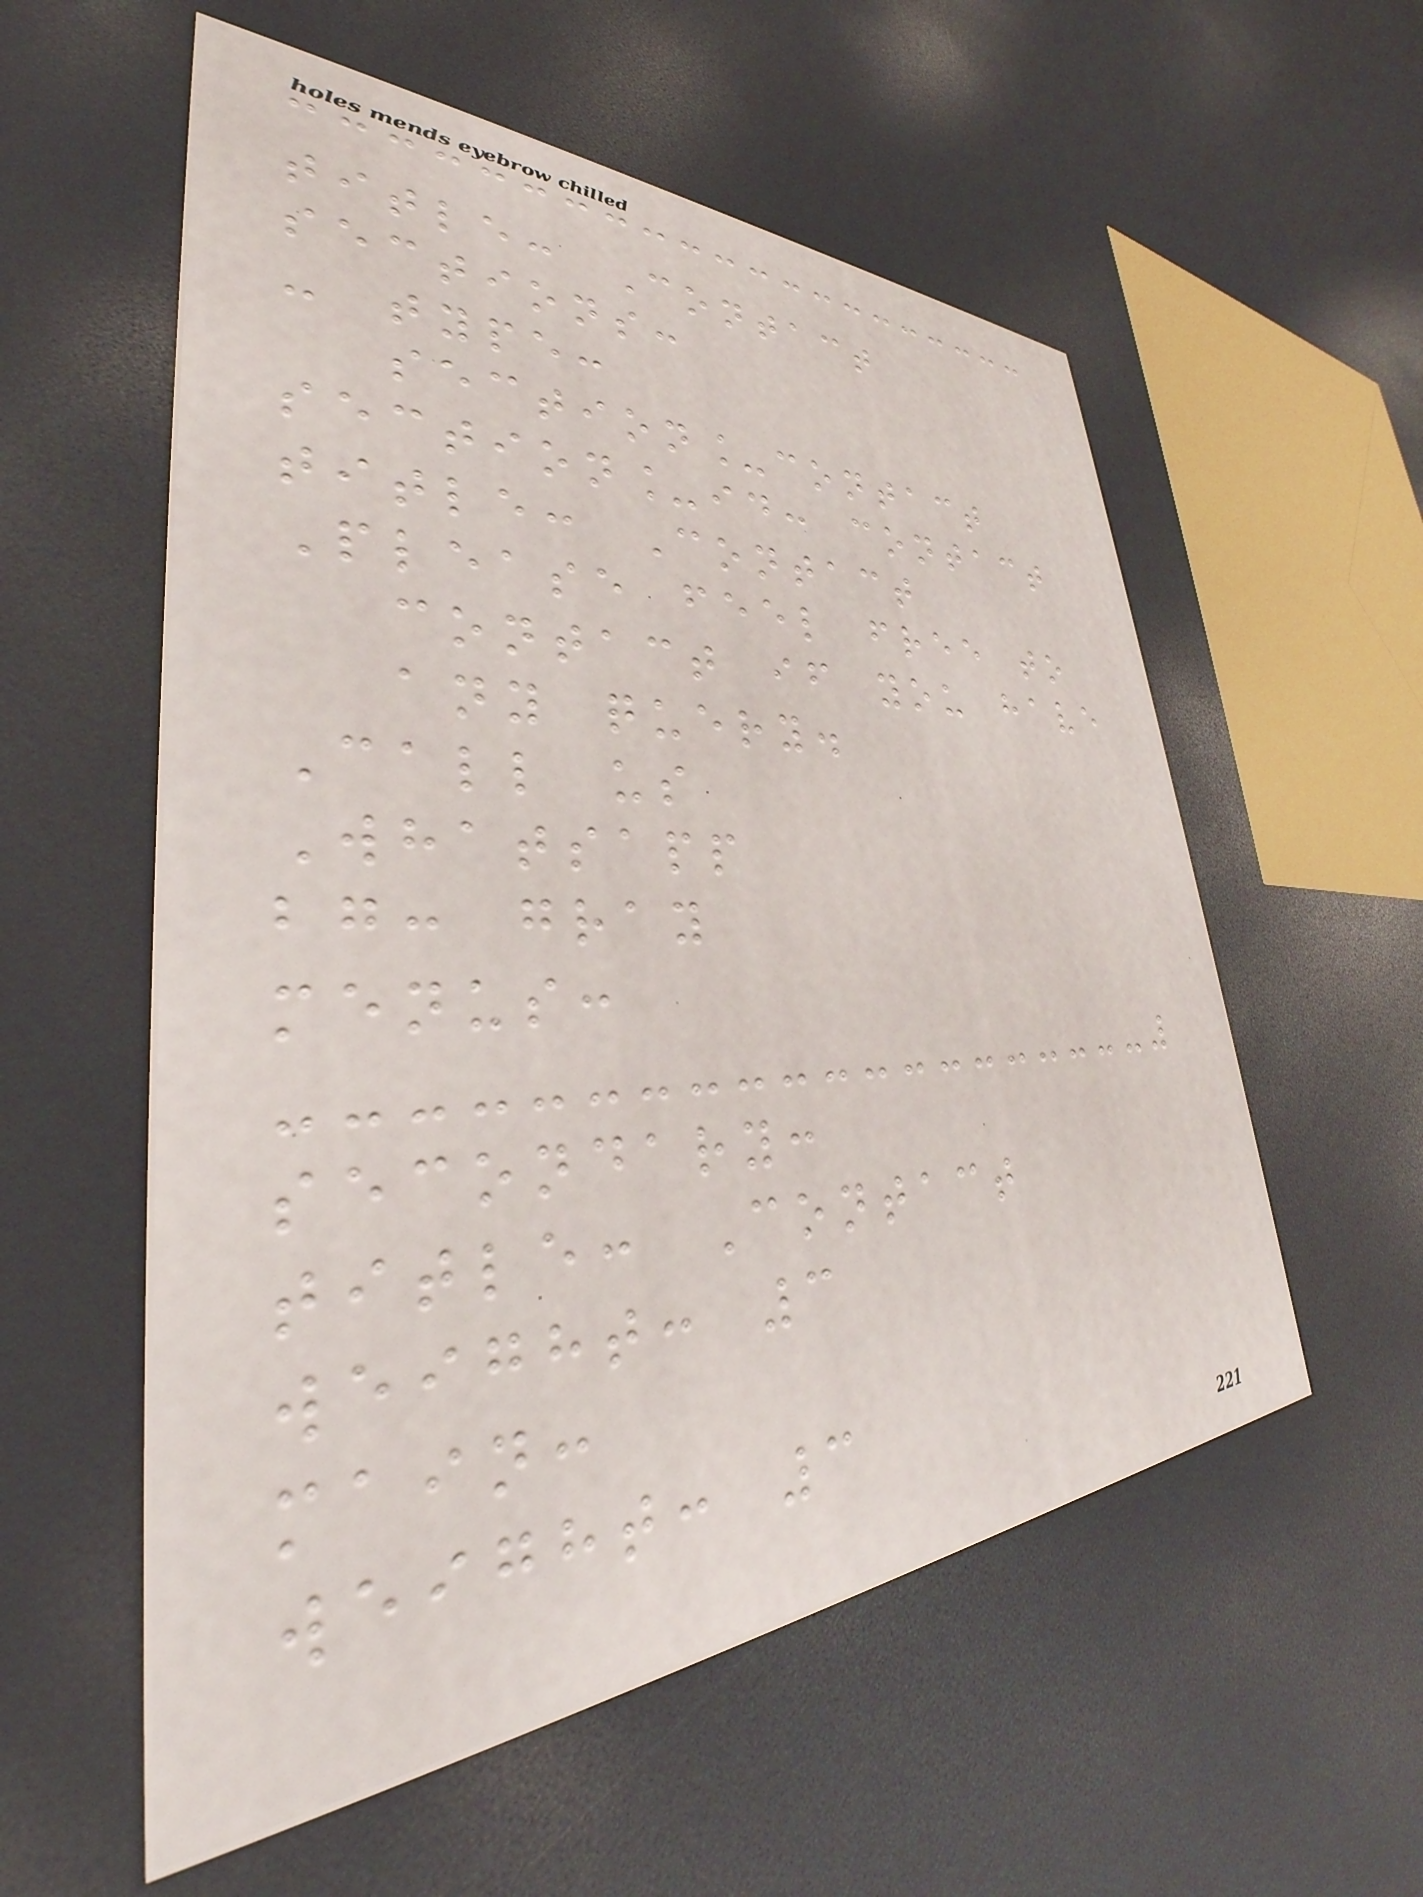title: Contact
sections:
- type:
section_contact
section_id: contact
title: Contact
Please feel free to
contact if you have
any query.
Call us
Whatsapp
bg: gray
menus:
secondary:
title: Contact
weight: 3
main:
weight: 3
